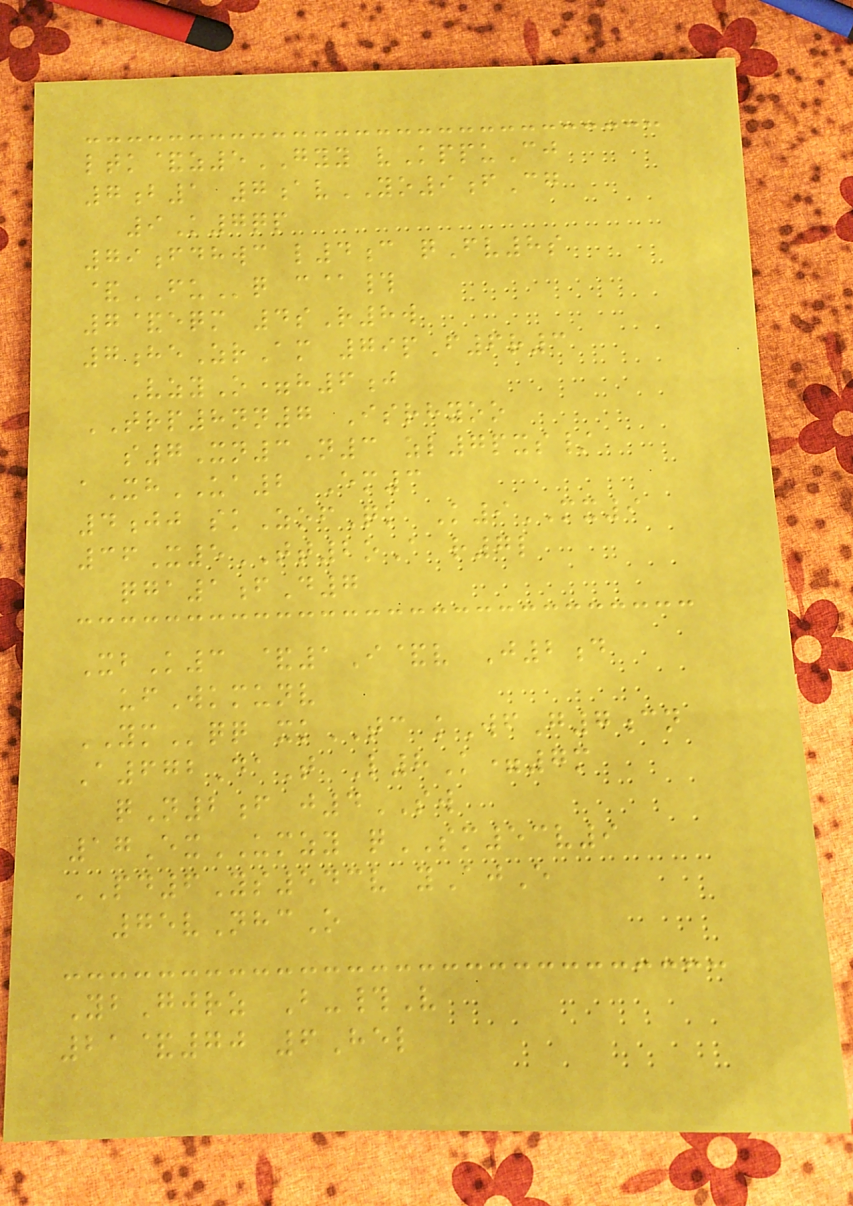ltk&z5GYY vKppuCj
7b1 7avYO9fCg
9K7qp
79fdhwc l4c qFv8s
&FUq c@#
7&eqm 4sR8w
7heZrAm 79pF6r3
VzyO=h6j
TRP8nn7 Isrhyoo
s7Xn3N3 zl7pxs/
aXhUA2 Em3
4jj skZofQk K9MX9
36X5TT2oA r7l
qga1fD7
XbK3 &1I&v J2d
ufWkmunv
YMqq xkTC kWfG7cn
A672DaT L8K=7m
qN2f j4SW
17ExUMZY qSM53v9
PD6Ys543v yAjE
75vNhcO
YbGjrz B-#V
21&70 6Hel
